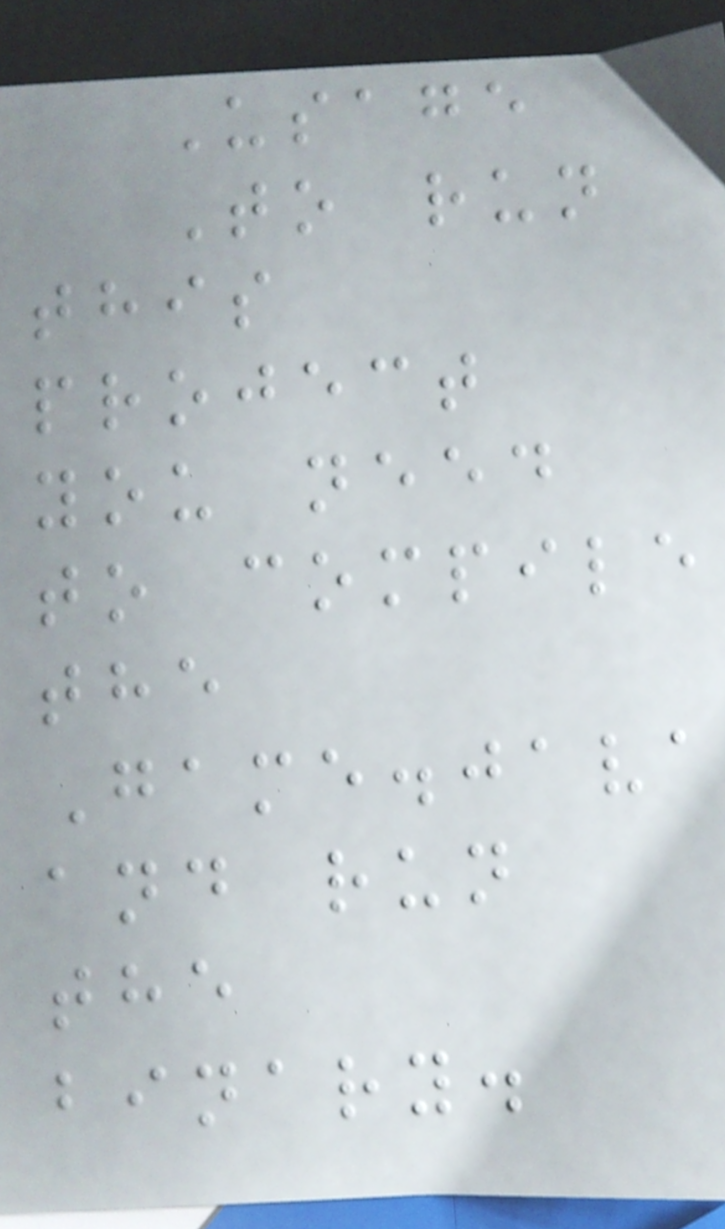Usage
To run
this
project
you need
to compile
the
Game.java
and run
the
binary.
